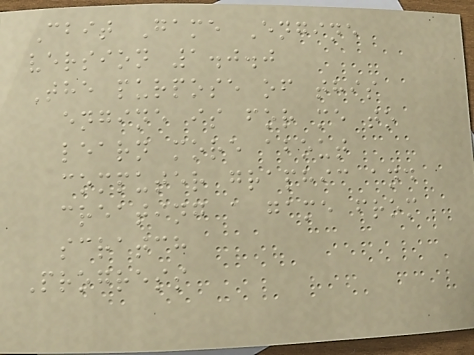Cbit Game Engine
version 1.0.0
The purpose of this
engine is for me to
learn more about
computer graphic and
creating a game from
scratch
Progress
